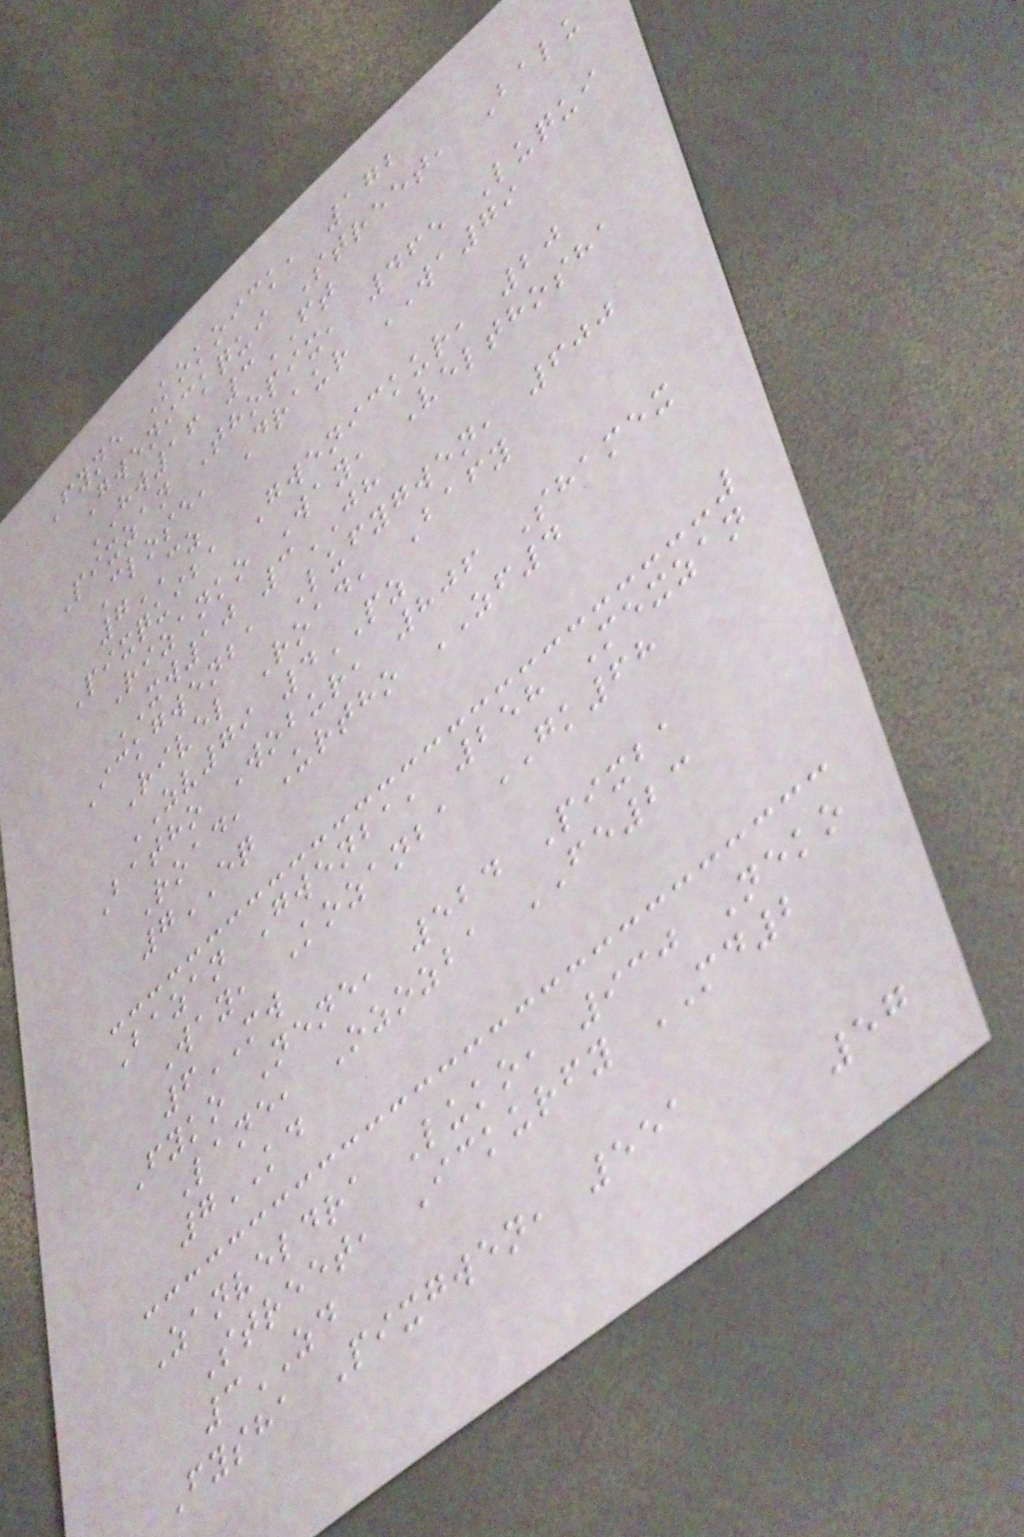Fyne Kokoick, 172
Gwenickqui Street, Balu
HW16 3FT
Pixzan Thopix, 465 Luqui
Close, Draur WA79
7CZ
Pixquiba Gwenickur, 20
Rizanko Way, Velthosha
XW10 3JH
Ickgwenba Lufygwen, 600
Rivel Road, Bafy
ZV79 4PZ
Batho Wobur, 806 Shamex
Road, Urtho ZF4
7EQ
Bazan Gwenba, 258 Mexzan
Way, Kozanba GK68
6MW
Fyko Nene, 524 Pixba
Lane, Ozozba FE23
7KD
Zanveldra Luko, 930 Neko
Street, Ickurfy MD2
3ZD
Fysha Pixgwen, 551
57
